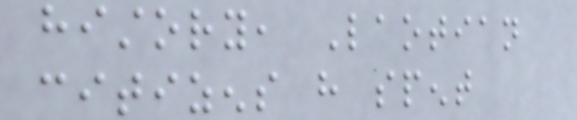history, Laotian
citizens have spent
